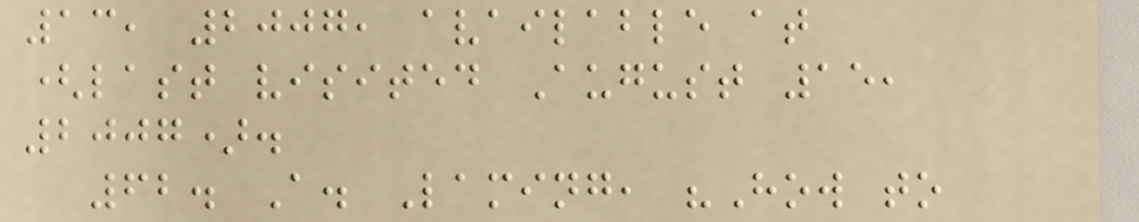13, 2007, available at
(last visited August 15,
2007).
62. A. Laming, "How to
